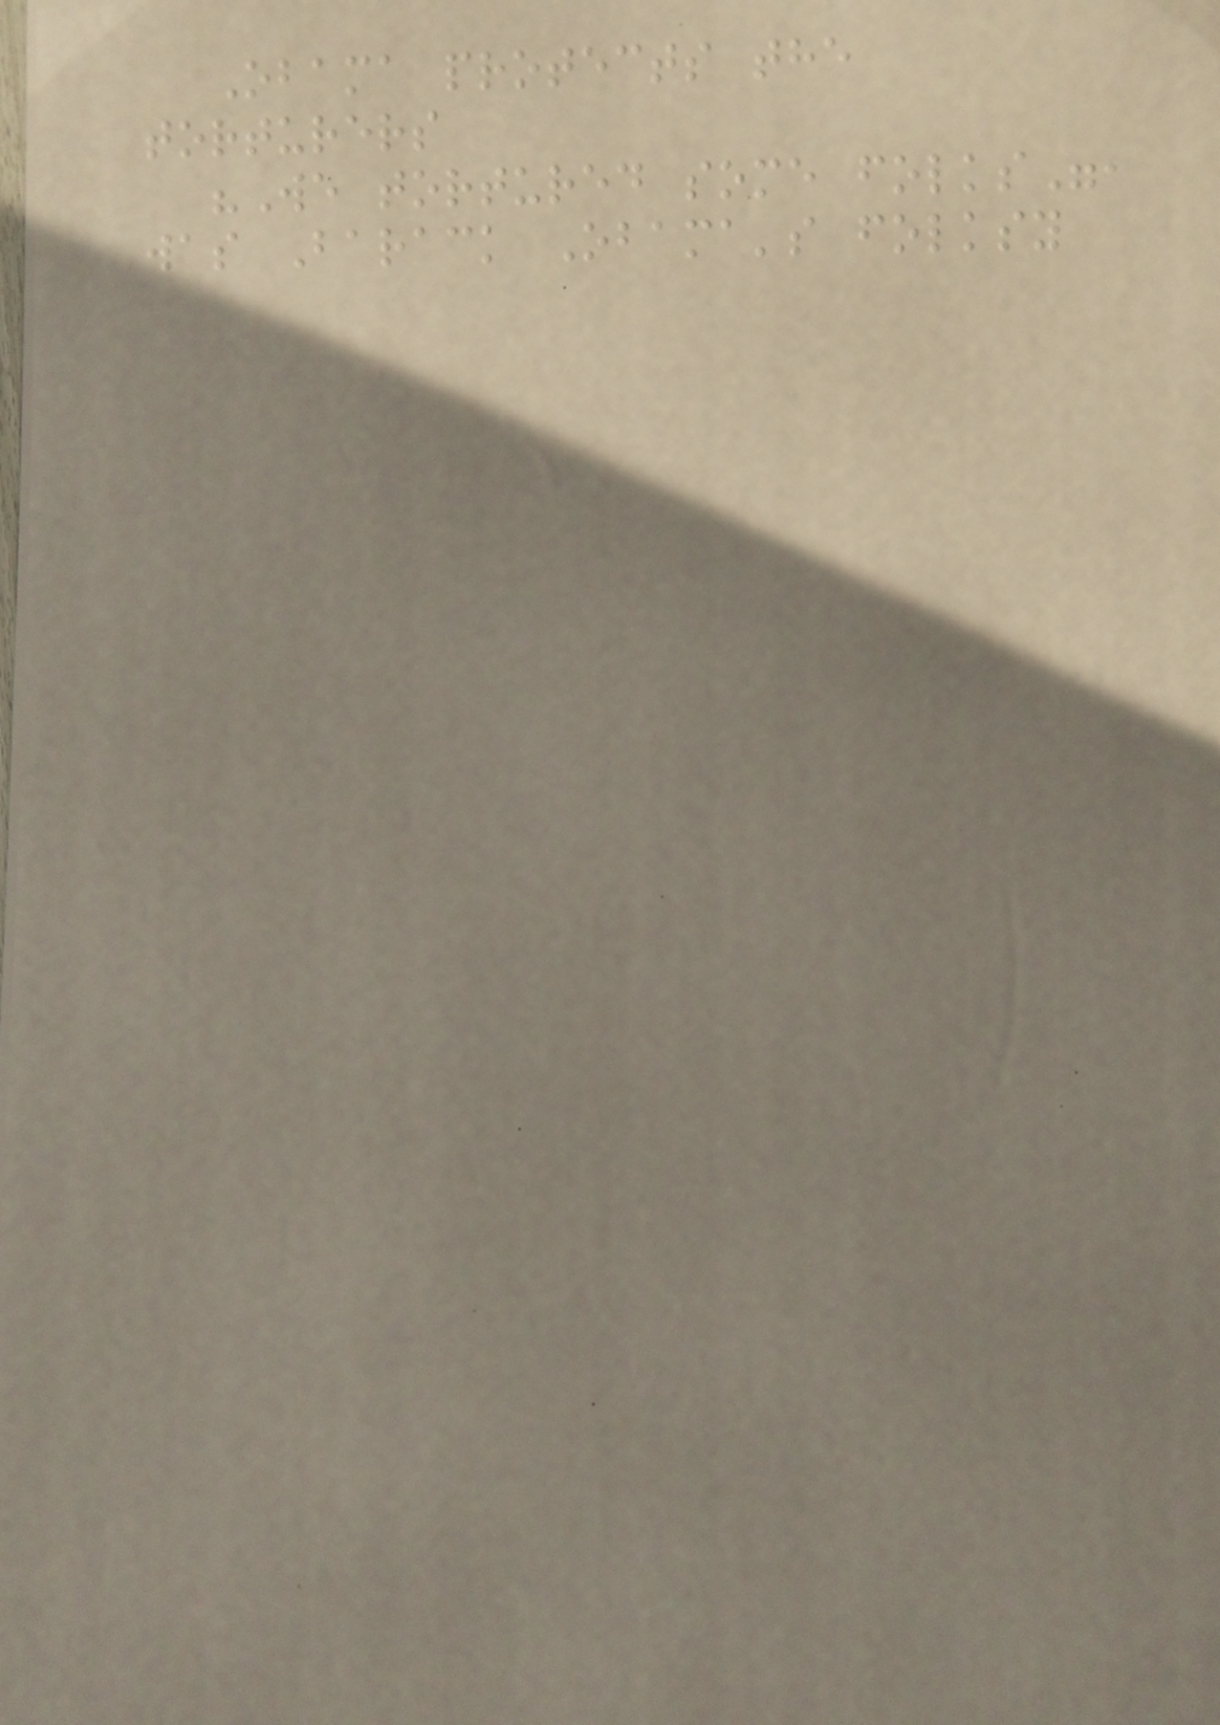Obama protects the
torturers
"We tortured some folks",
was Barack Obama's folksy
